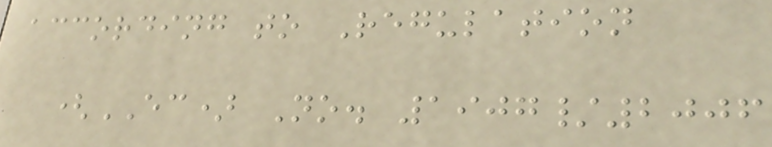according to Regulation
(EC) No. 1907/2006
